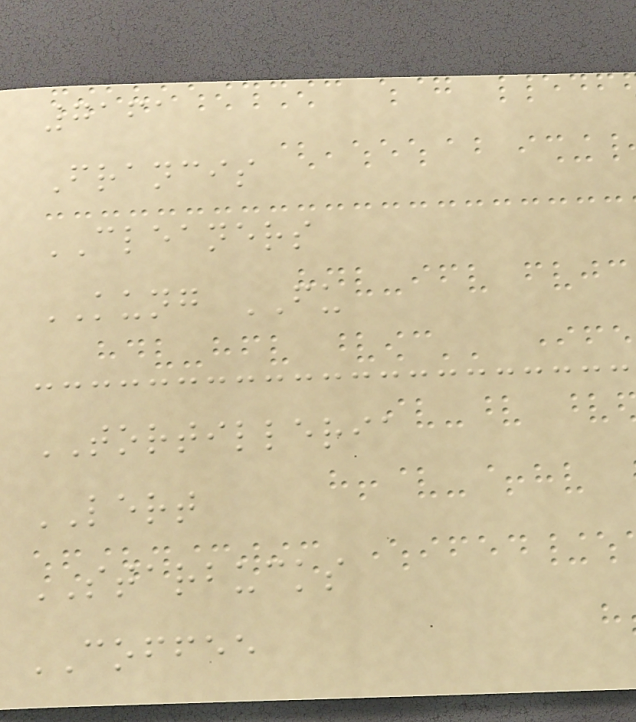7161
Francis
CLEANERS
KUNG FU
TORTILLERIA
LERT
STARBUCKS
COFFEE
